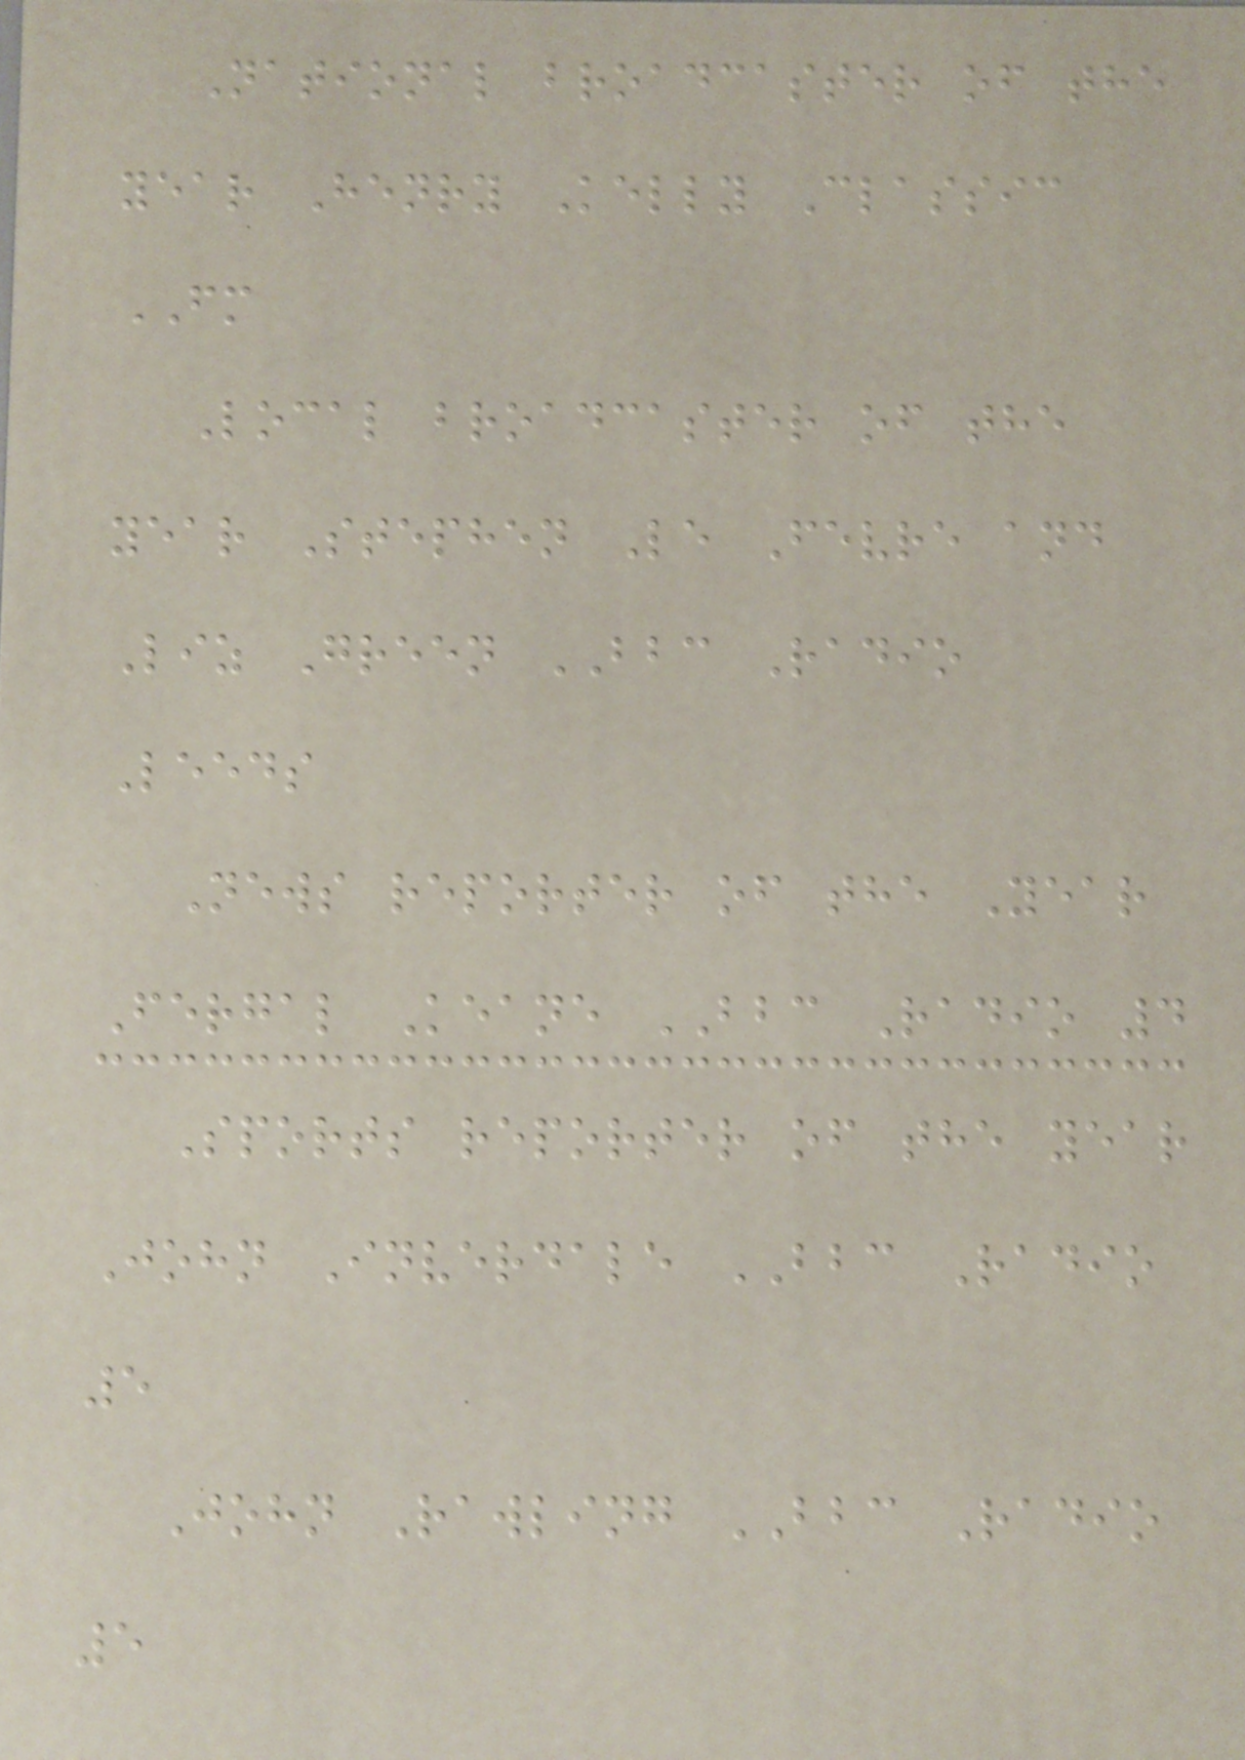National broadcaster of the
year Henry Kelly Classic
FM
Local broadcaster of the
year Stephen Le Fevre and
Liz Green BBC Radio
Leeds
News reporter of the Year
Fergal Keane BBC Radio 4
Sports reporter of the year
John Inverdale BBC Radio
5
John Rawling BBC Radio
5
